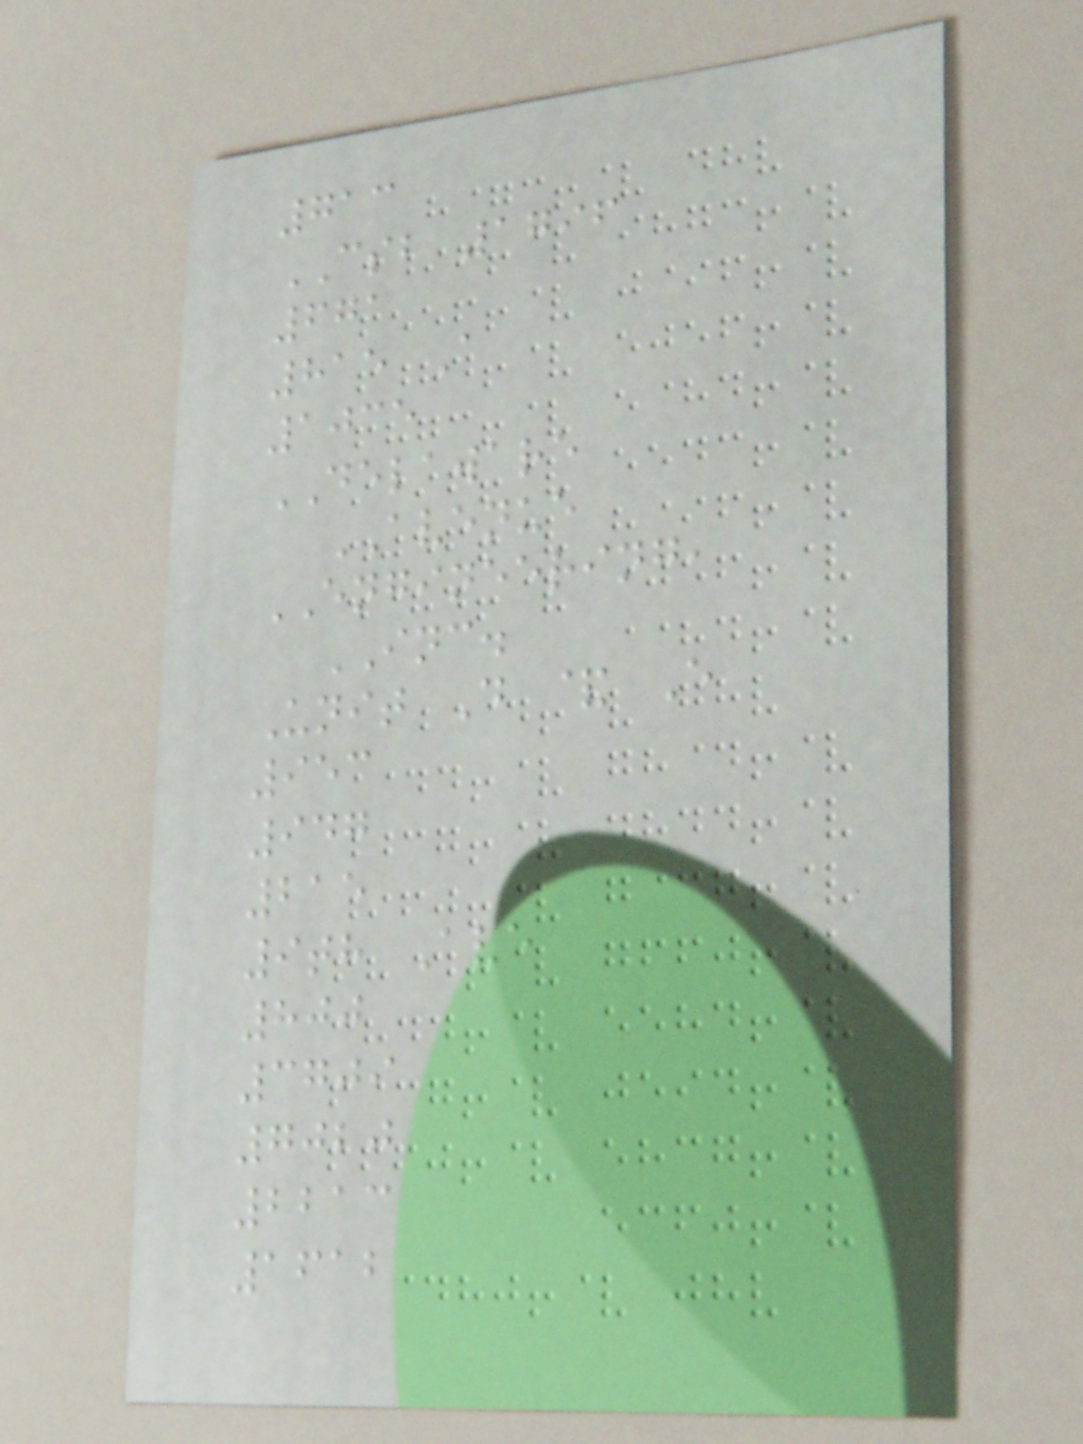713
CSB 1796
671
815 A
1035
DELAWARE
AVENUE
ENGINEERING,
INC.
Unit D & E
953
947
215
9th Ave
800
3709
7020
2213
1612
